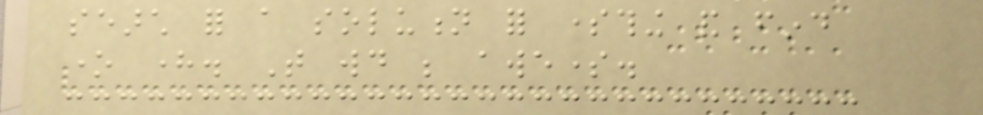search for a solution for something and find
one here. That would be awesome.
